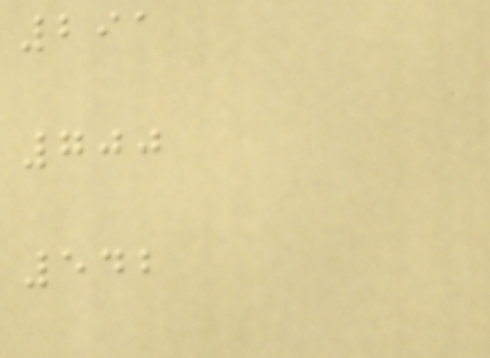291
700
542
